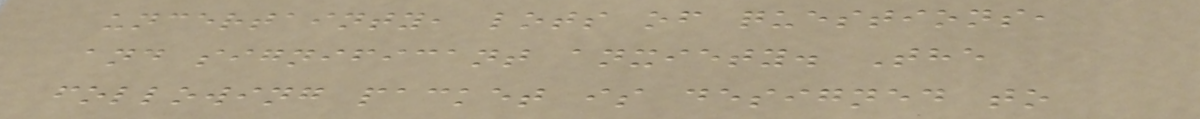uncertainty, lots of questions,
and significant anxiety. The
following packet is designed to
